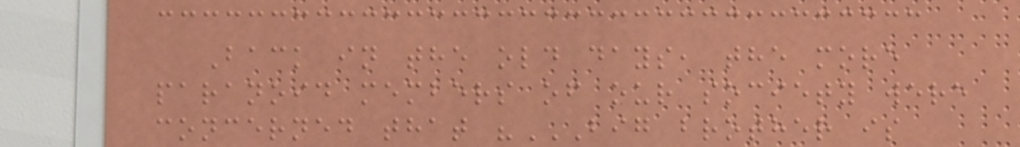Back in the old days, the more
paranoid members of our society were
concerned that "BIG BROTHER IS
